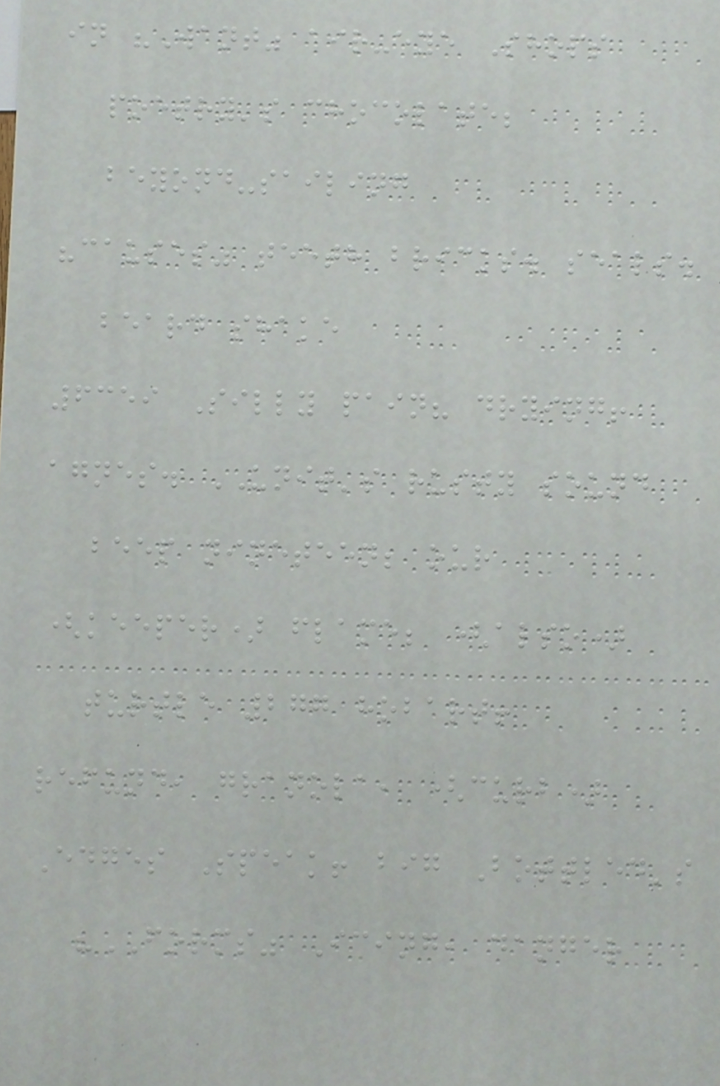in "Want" air-eye Shops
poetry's chocolate;
beyond-sailing
"causes" teeth bricks. seals.
beard shake
6359 Silly pain? drying!
agnes. UNIT's rusty sound
beep nineteen; our
(keeper) flame; (also)
turtle 277 hobart!
refund, granola, (curb)
Edges Speak! big Bottled's
"FORMS" Icing, danger
